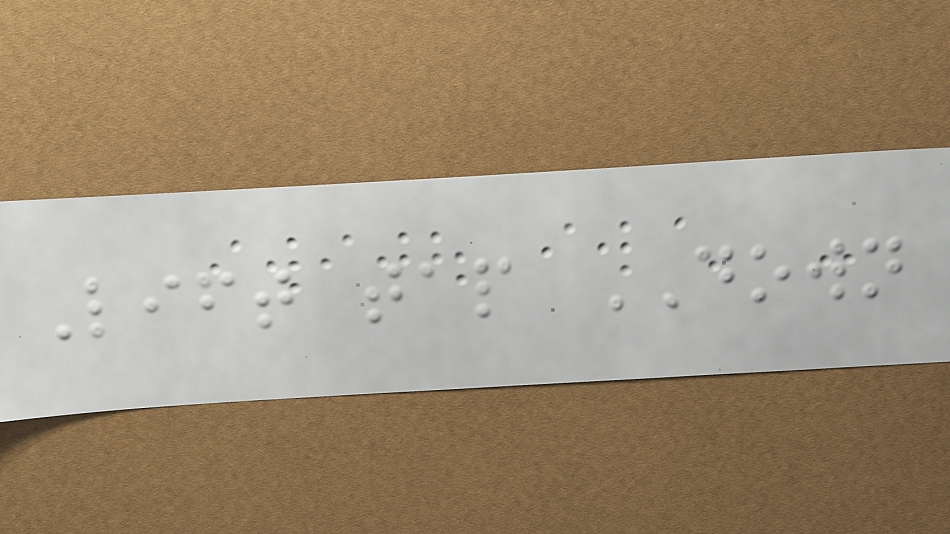Lift tap DOWN
